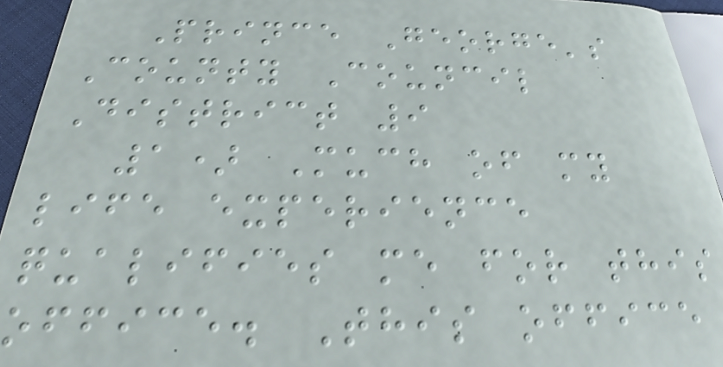Prince George's
County Council
District 9
1) Much of my
life experience
qualifies me for this
office. This office
